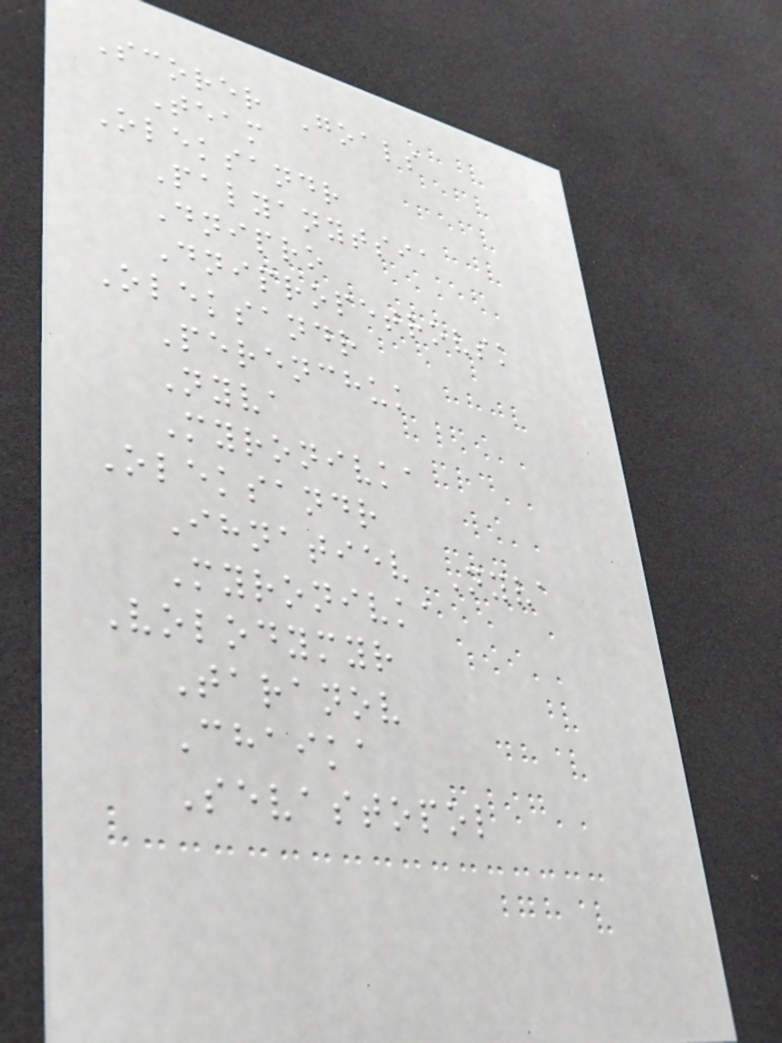Scorer Goals
Team
Oleksandr
Palyanytsia
Dnipro
Dnipropetrovsk
Oleksandr
Perenchuk
Nyva
Myronivka
Oleksandr
Ihnatiev Nyva
Myronivka
Volodymyr
Taranov
Chaika
Sevastopol
